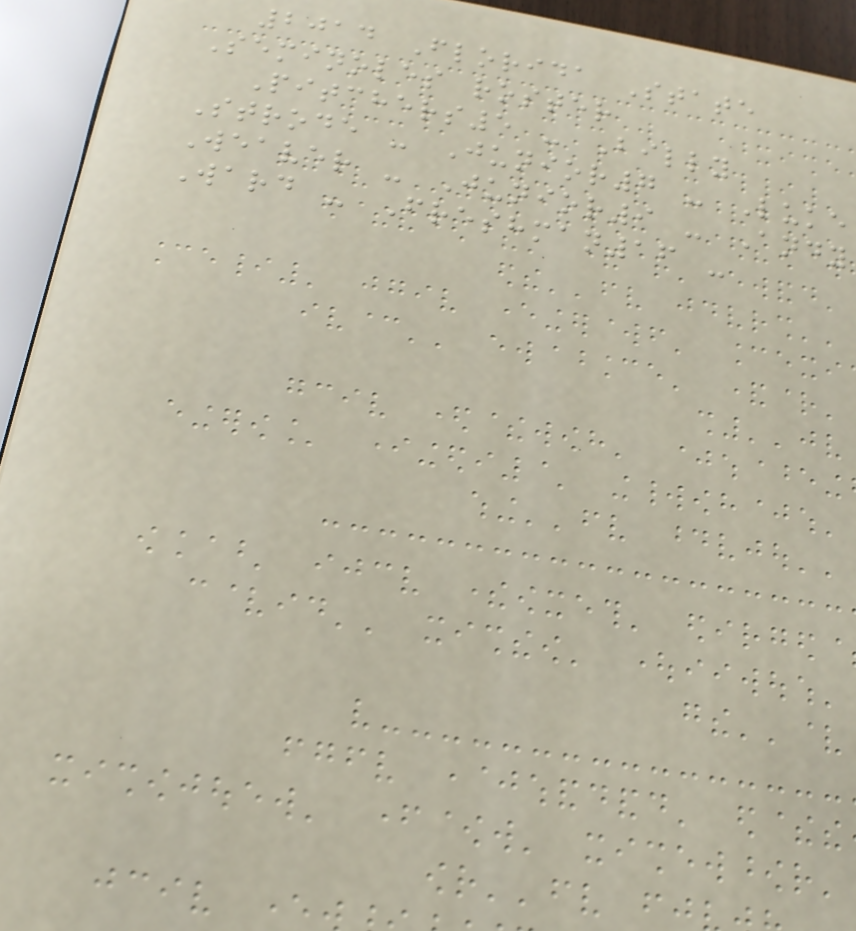2014 Florida State
Seminoles roster
Pitchers5 - Billy
Strode - Junior7 - Luke
Weaver - Junior9 - Andy
Ward - Freshman16 -
